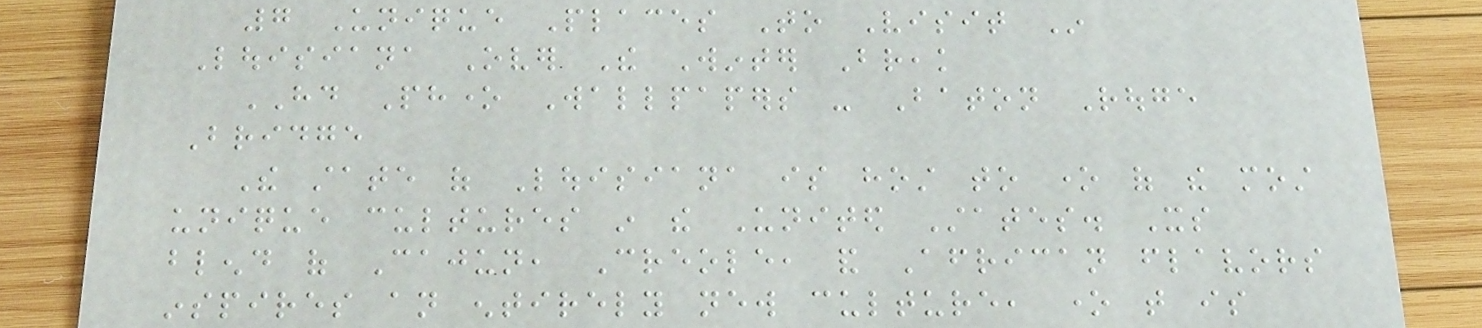7 Unique Places To Visit In
Louisiana Over The Winter Break
HD Phone Wallpapers - Baton Rouge
Bridge
The state of Louisiana is host to one of the most
unique cultures in the United States. Its
blend of Cajun, Creole, and African flavors
inspires an entirely new culture, one that is
